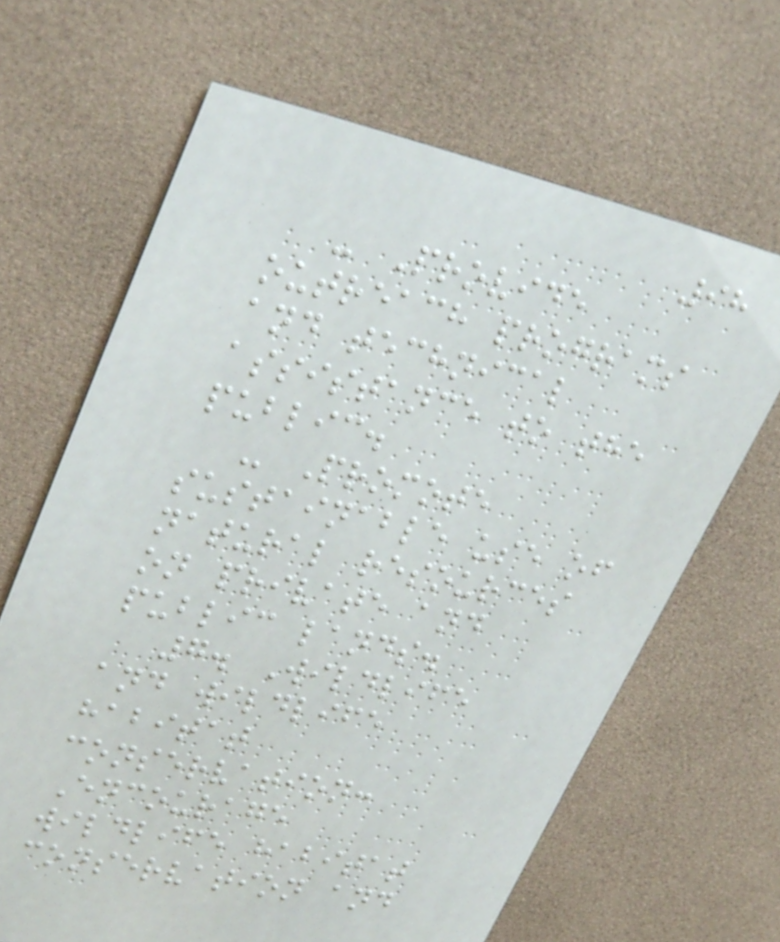98
- Provide
outreach programs
and technical
assistance to the
public.
- Promote
sustainable use of
natural resources
on private and
public lands.
7. Wildlife
and wildlife
habitat
conservation:
Encourage
wildlife habitat
conservation and
